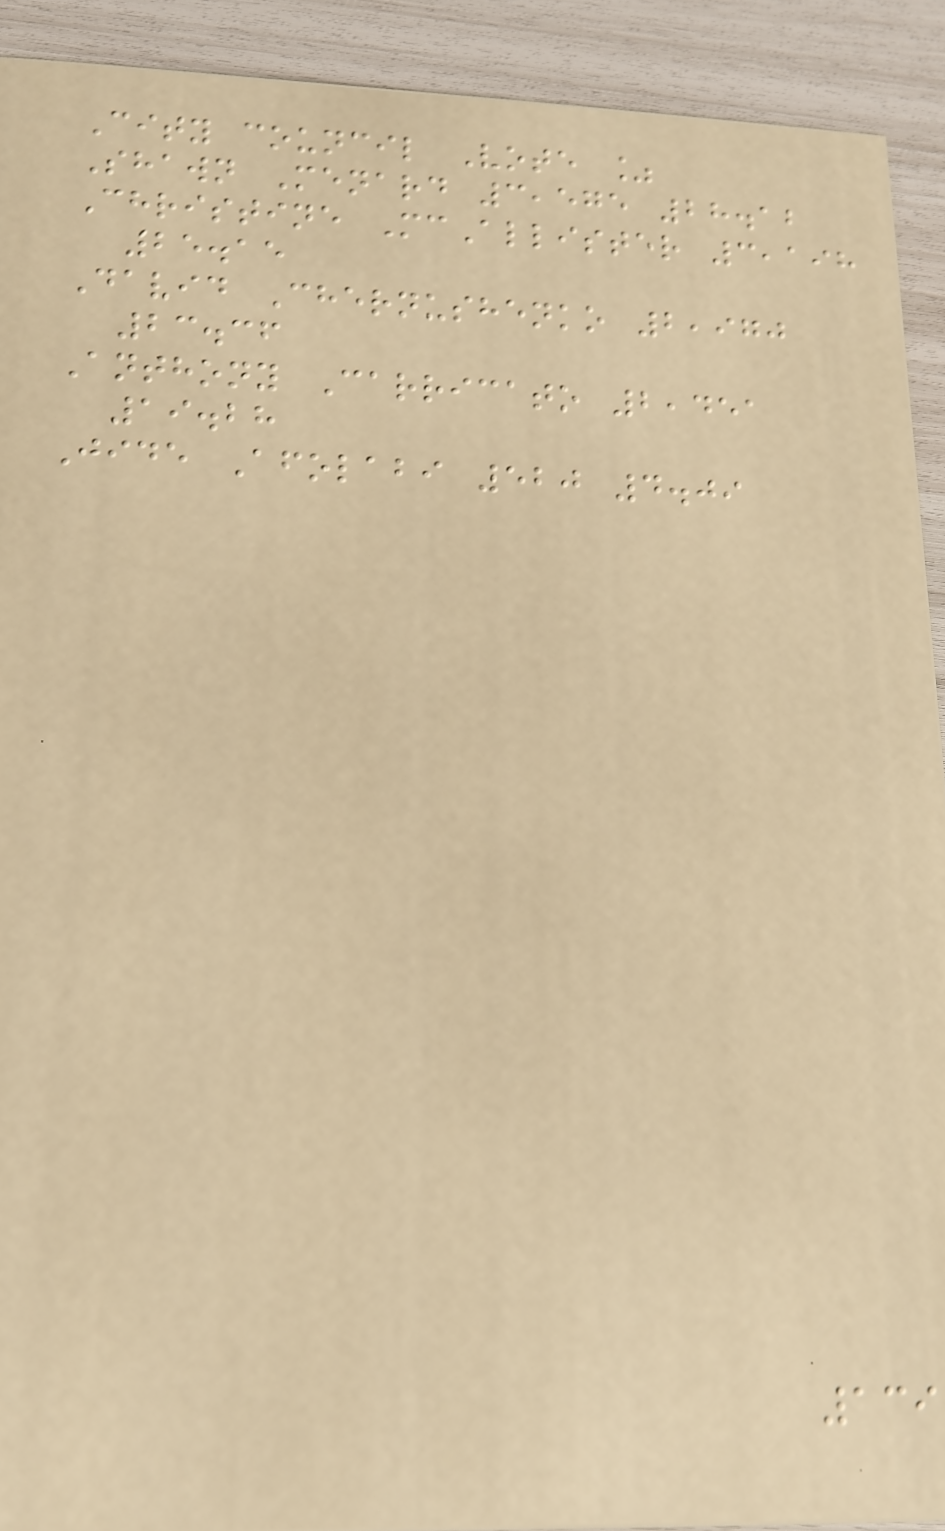City council Vote %
Shawn Menard 3,575 28.12
Christine McAllister 3,198
25.15
David Chernushenko 2,970
23.36
Anthony Carricato 2,451
19.28
Jide Afolabi 520 4.09
139
